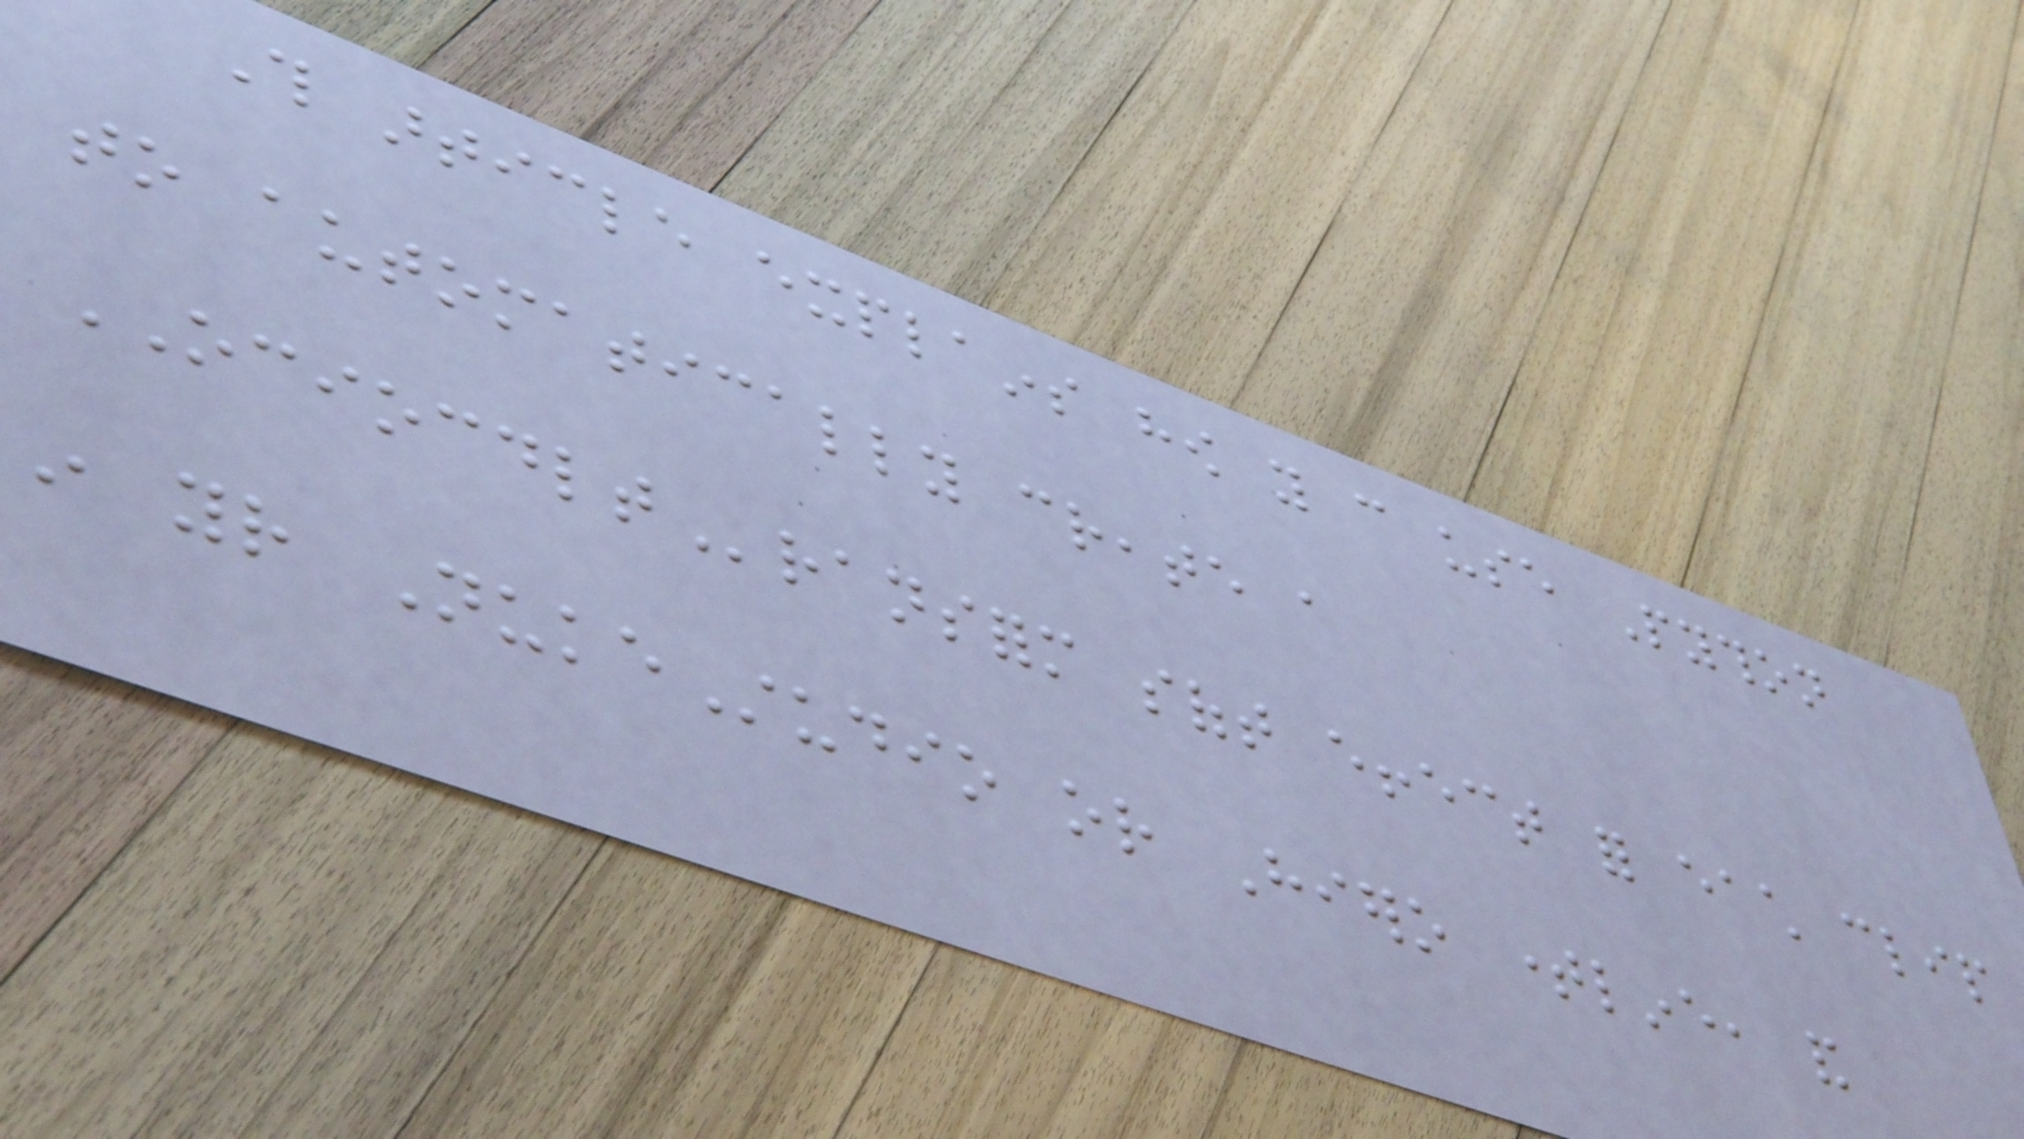This article explains how you can use Python
to automatically create a
OCIOCDLTransform soft effect for each clip
in your NukeStudio or Hiero timeline, and
